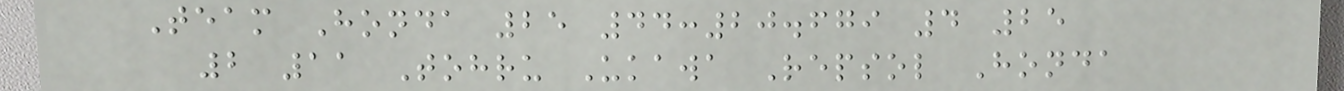Team Honda 25 44:20.679 4 25
2 11 Tohru Ukawa Repsol Honda
